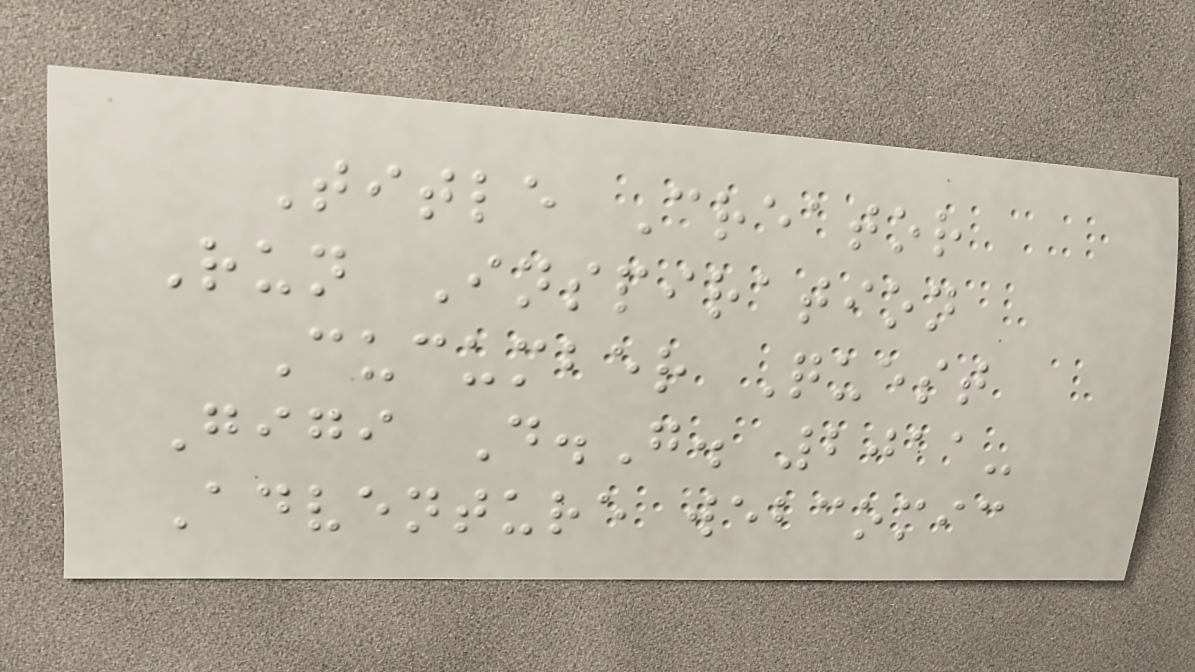Title Creator
Run Inspiration
Cucumber Quest
Gigi D.G. 2011-
Adventure webcomic
